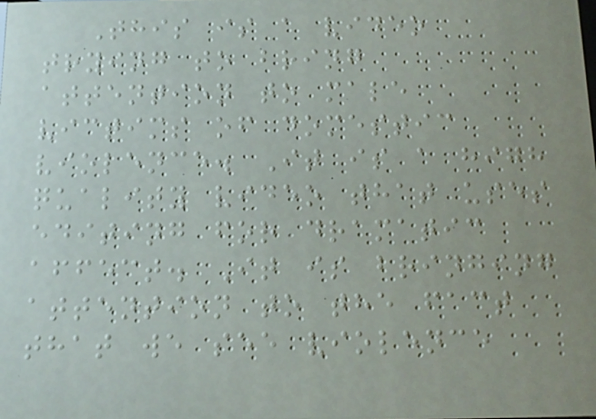This is a video
trying to bring
attention to male
victims of domestic
violence. It is a high
quality video that uses
editing for dramatic
affect. It is bringing
attention to the fact
that we see violence
